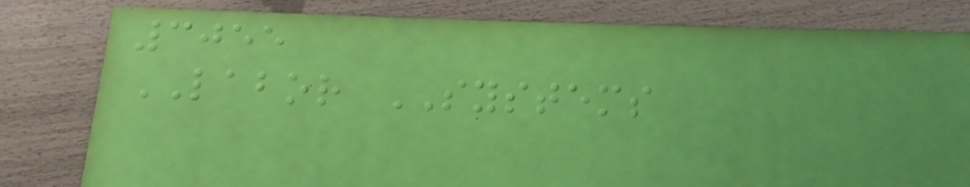3055
LABOR SYSTEMS
